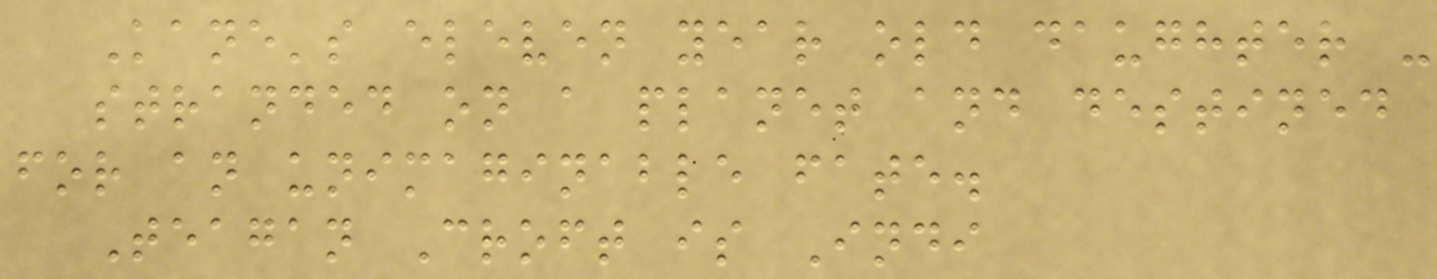Kane's eleven year old daughter -
stranded on a planet and destined
for an unimaginable fate.
Teagan Croft is Indi
